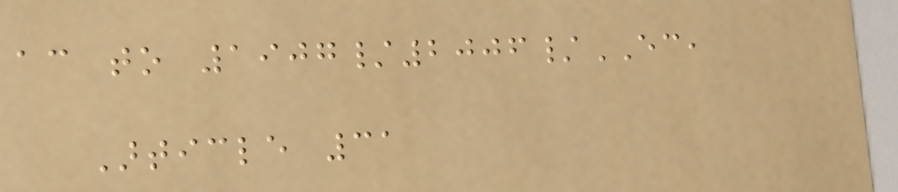according to 1907/2006/EC,
Article 31
